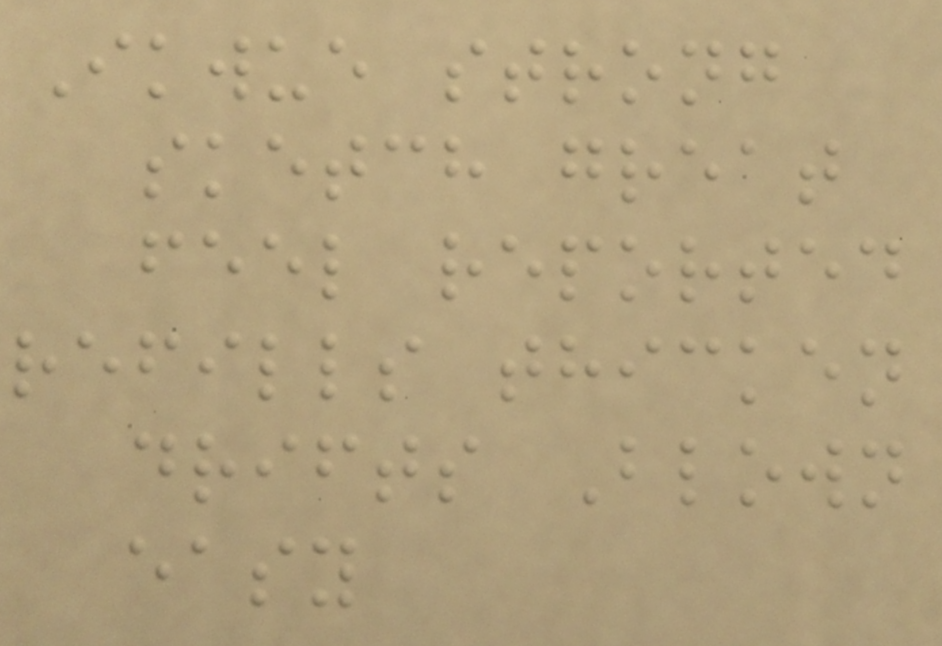Ikwue strong
sketch great
feel reported
refills thicken
drifts Blown
easy
